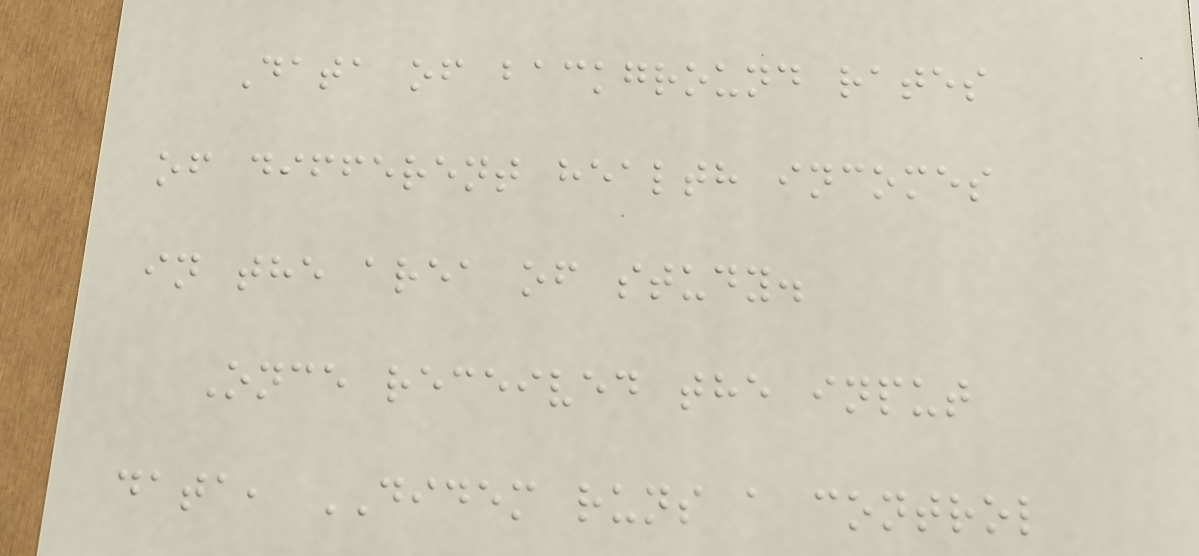Data of background rates
of different health incomes
in the area of study.
Once received the input
data, DIDEM runs a control
